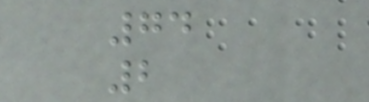74
2
